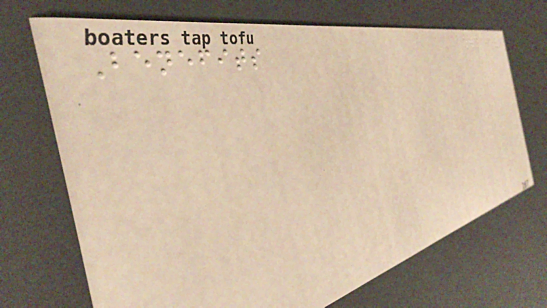Benefits
